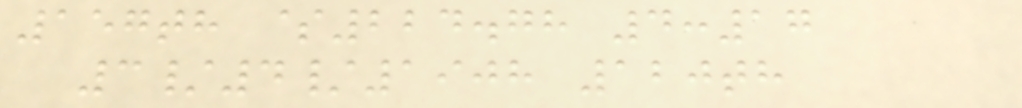157th $224.78 4:17
3/4/1908 120th
